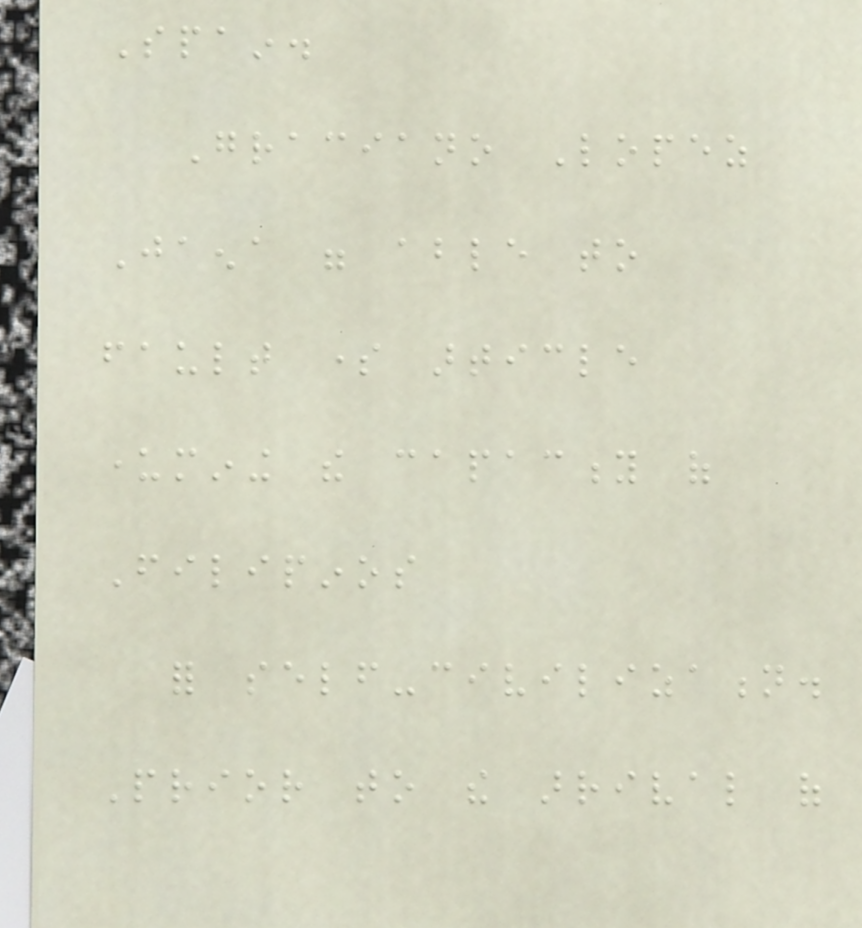Spain.
Graciano Lopez
Jaena were able to
fault some article
undermining the capacity of
Filipinos
for self-civilization.
Prior to the arrival of
